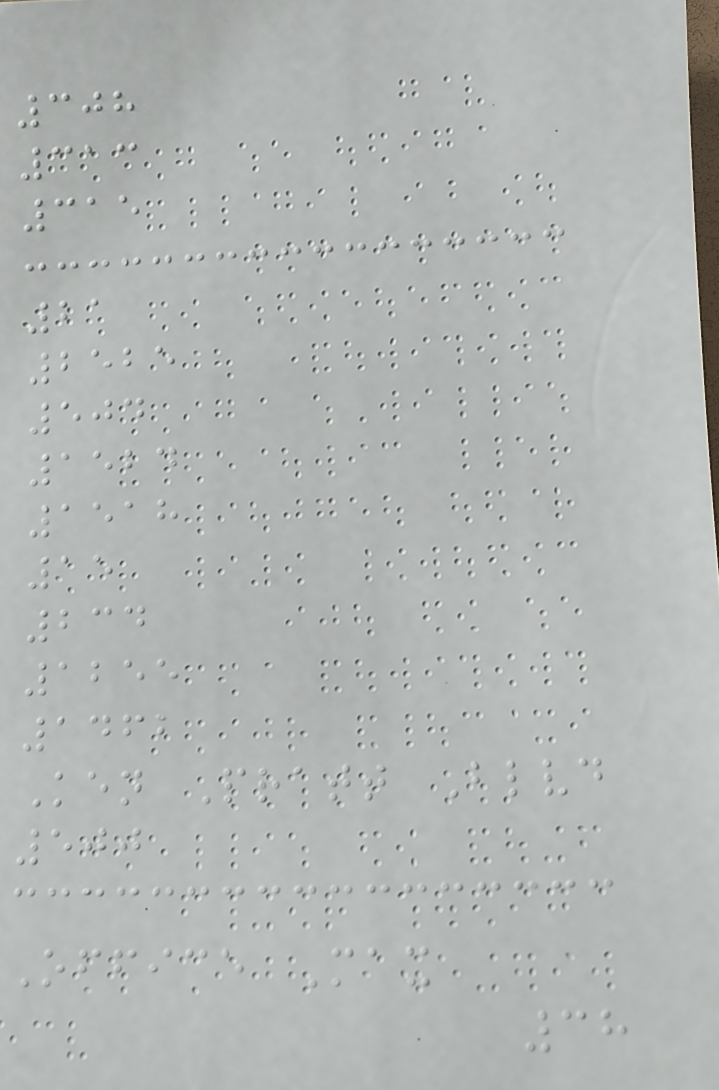308
313
315
21
2525
504
1524
1518
15
234
1255
1462
Ken Pratt Blvd
500
Office Max
38
